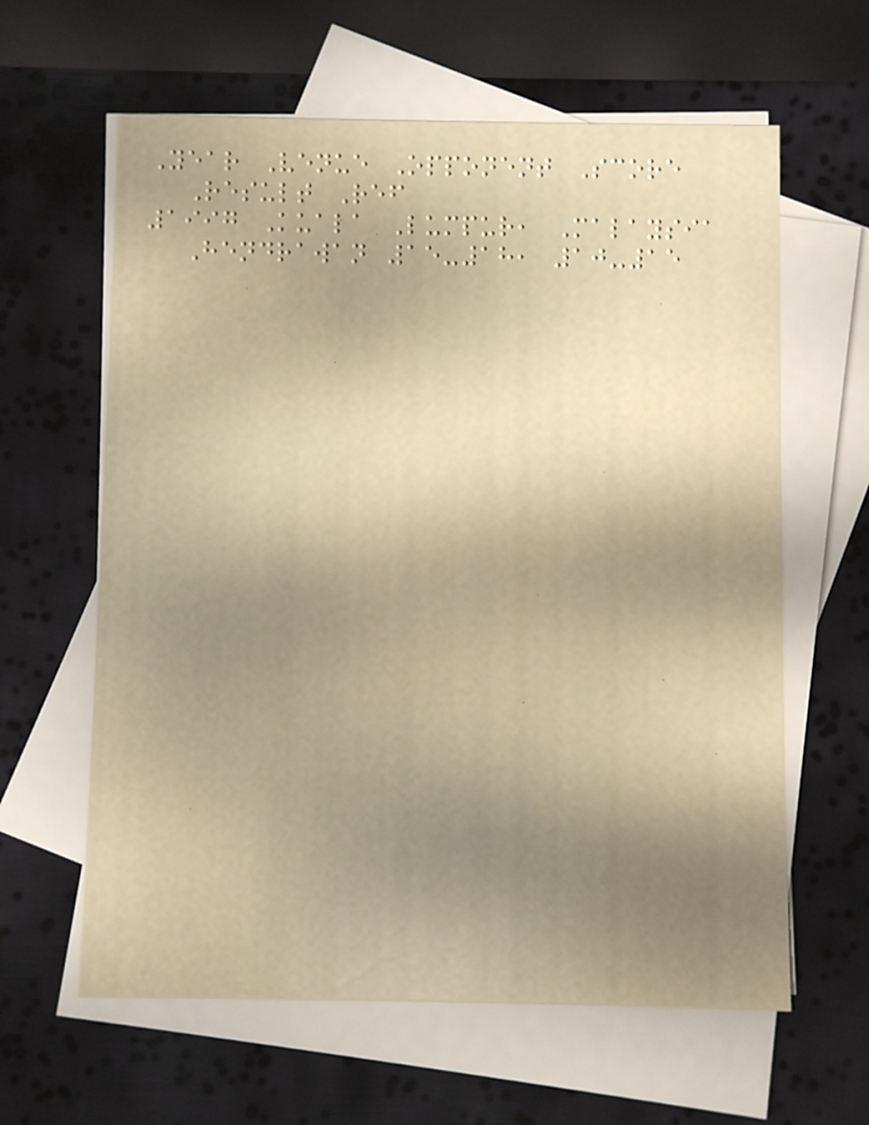Year Venue Opponent Score
Result Ref
1997 Kuala Lumpur, Malaysia
Hendrawan 15-18, 10-15
